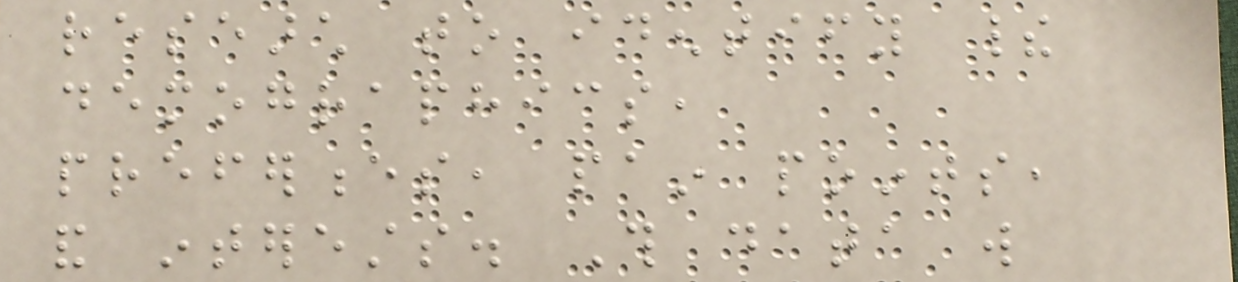research to identify their
demographics,
preferences, pain points,
and interests. This data will
